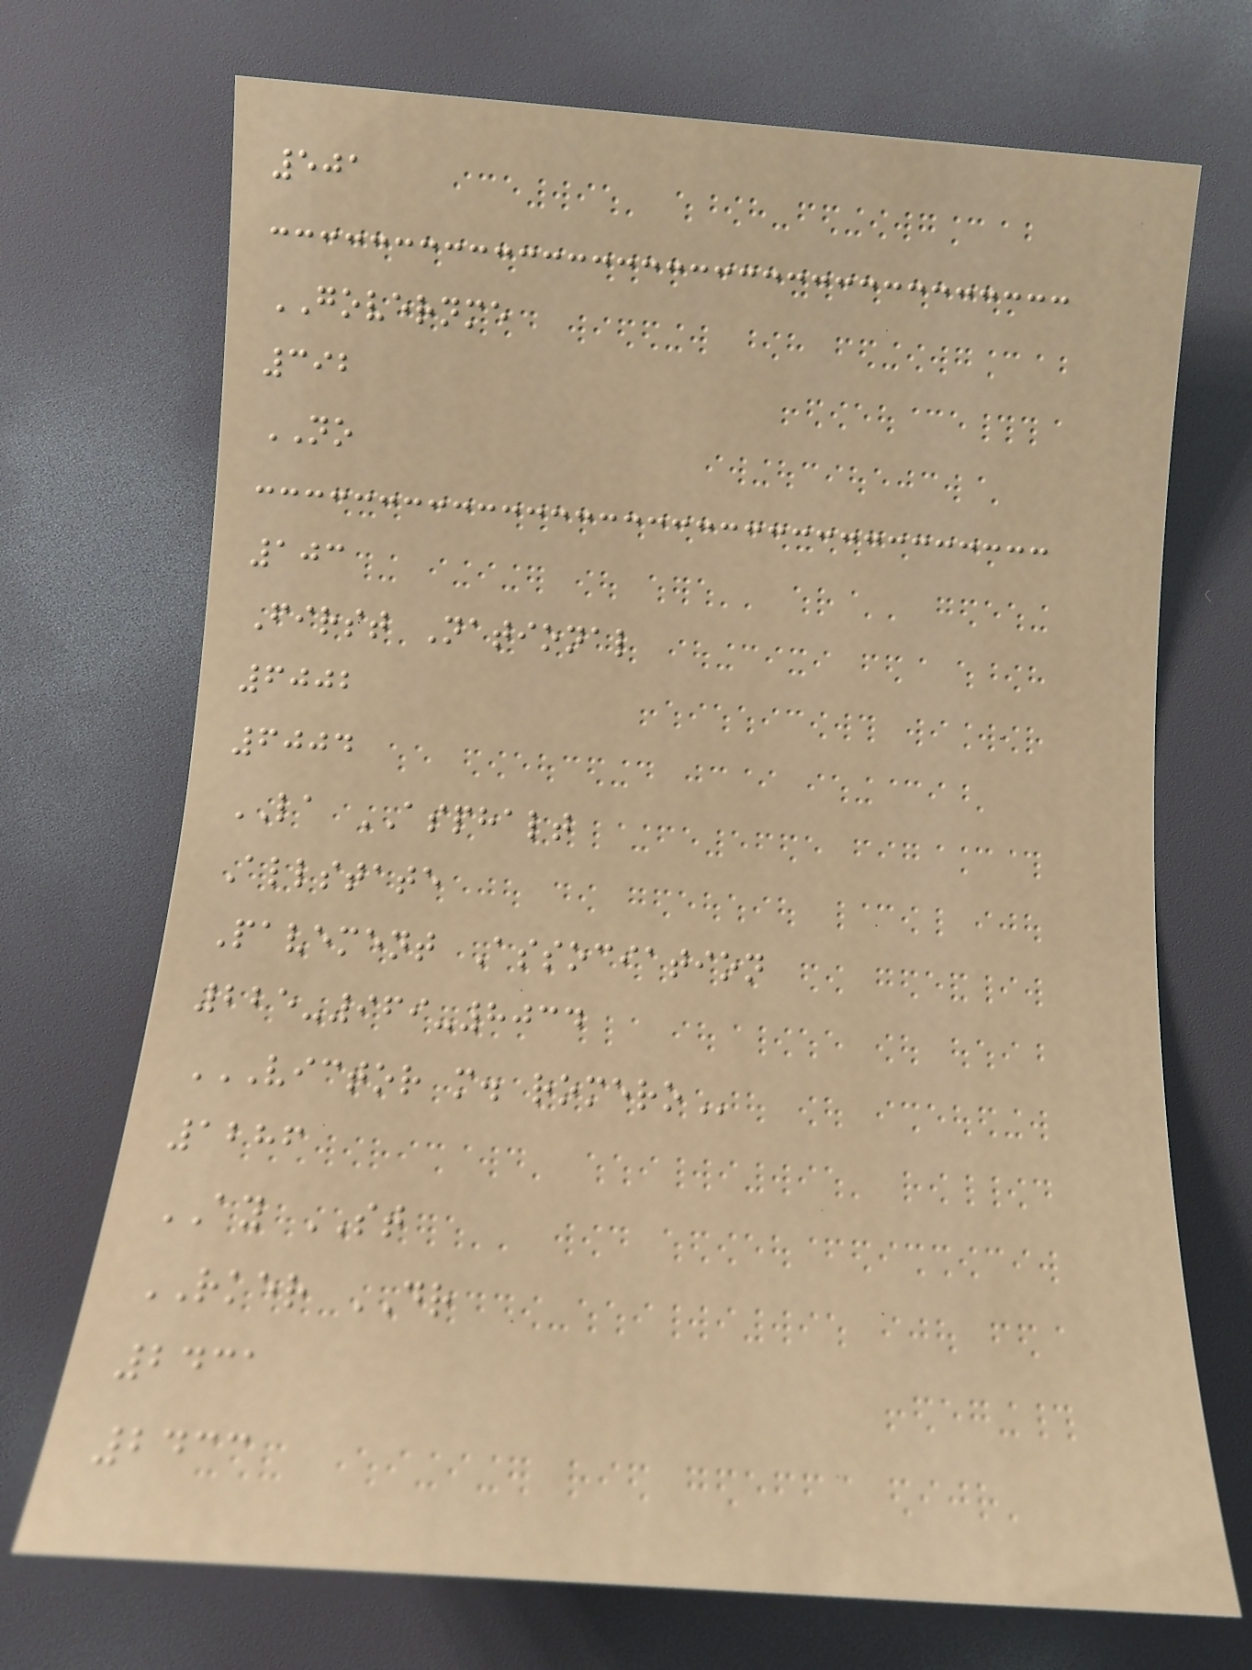501
GOVERNME
392
NO
103
First National
6002
6004
LA ASPHALT
Allstate
Pavement Association
225-969-8034
VICTOR M. ROMERO
1286
AY ST
RKER DR
2431
2433
